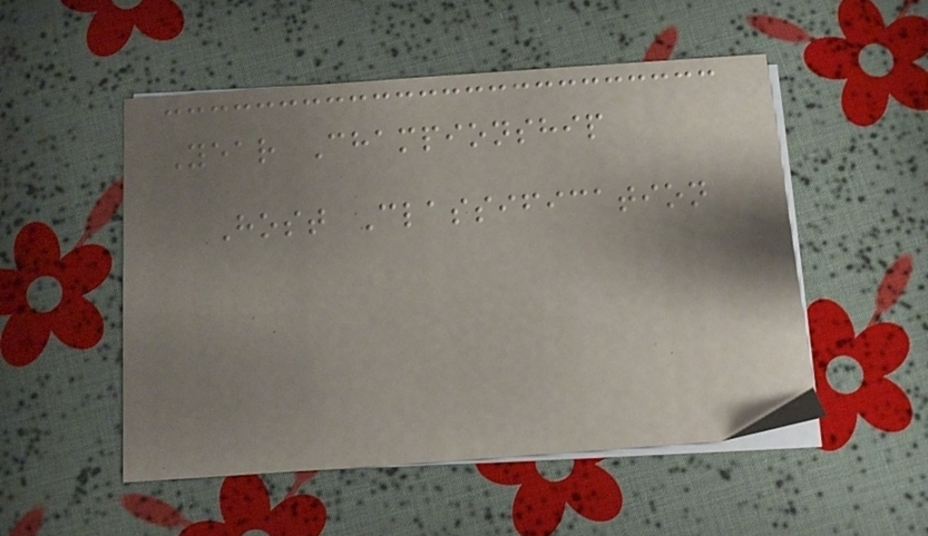Year Championship
Host Classification
